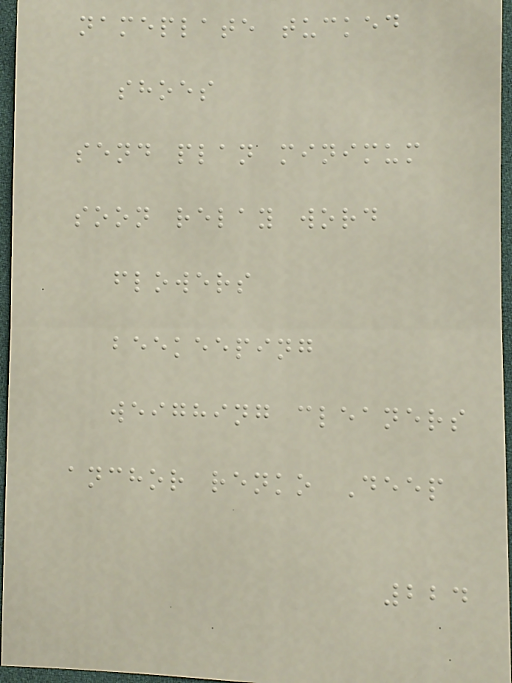nameplate tucked
shoes
send plan minimum
soon relay word
flowers
beekeeping
weighing cleaners
anchor renko Deep
224
